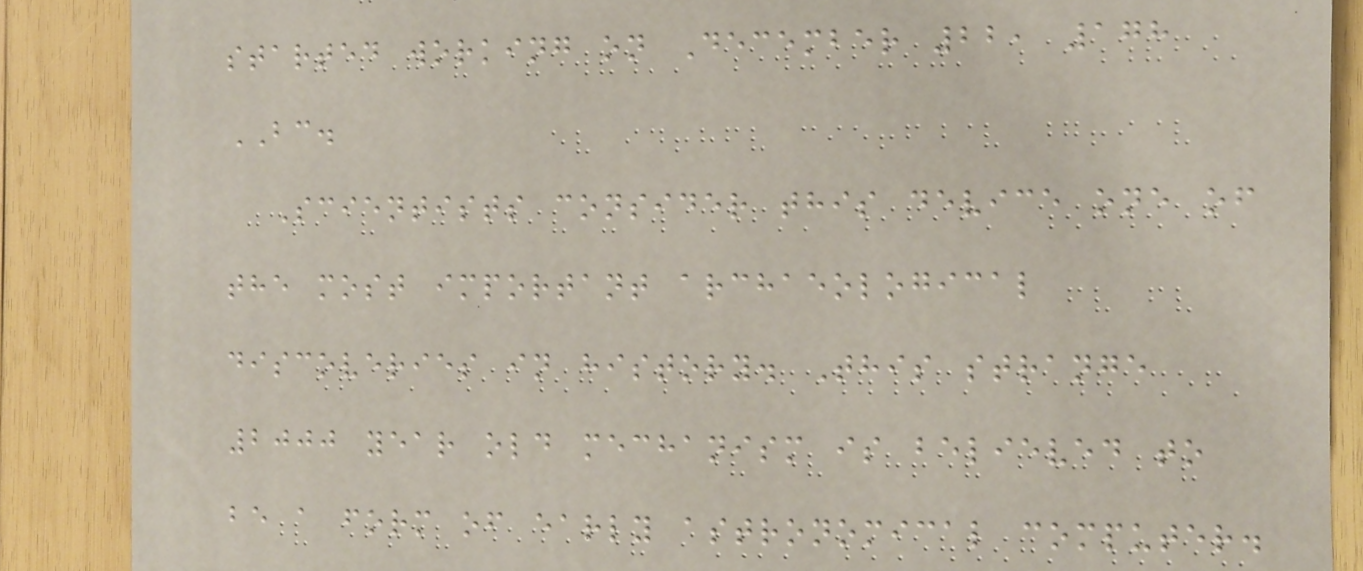started working on December 22, 178
BC.
Scientists consider this device one of
the most important archaeological
discoveries in history. This strange
2000 year old mechanism is believed to
be a form of early astronomical computer.
